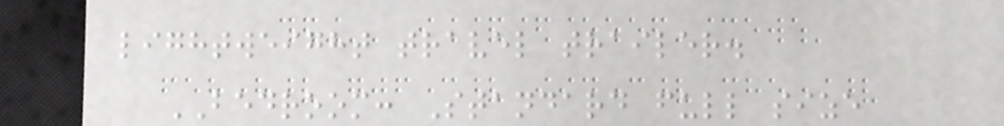lightweight travel trailer.
BEDROOM: Standard full size
